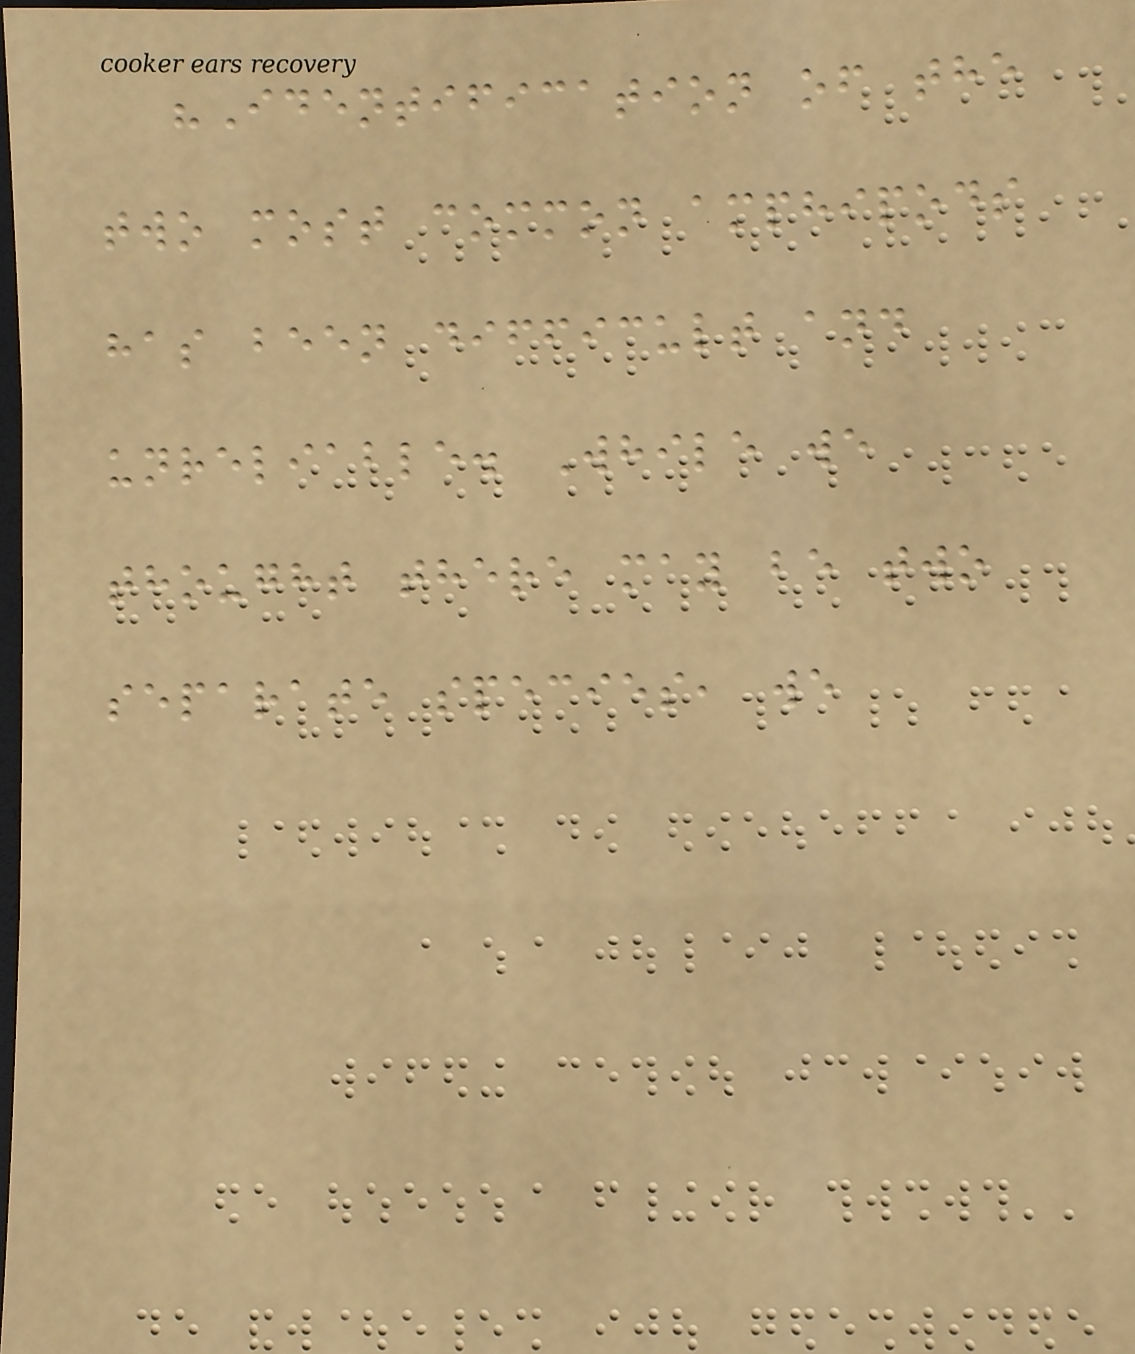"Identification of the
two most common amphipods
has been difficult and
unreliable. While we
thought there may be two
separate species, we
